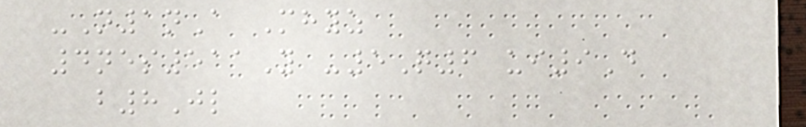-N1nA Mhyz
4nes511Y -5Q6 ui9D
b8Jl
